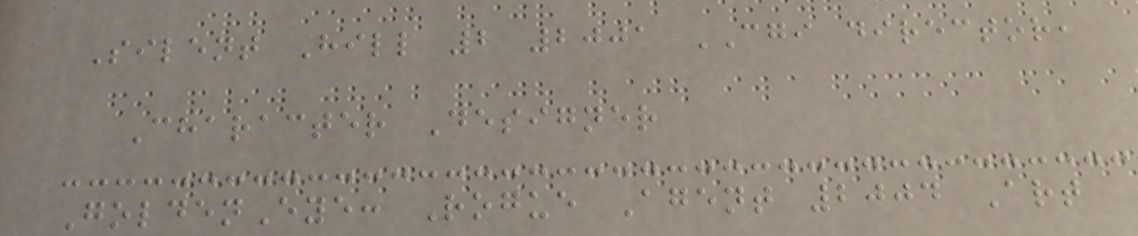Silent Hill 2 2001 CGI director,
Character Designer
GoldenEye: Rogue Agent 2004 Art
